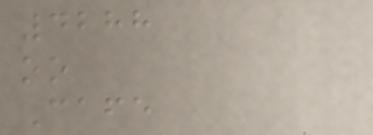4288
oo
Cafe
